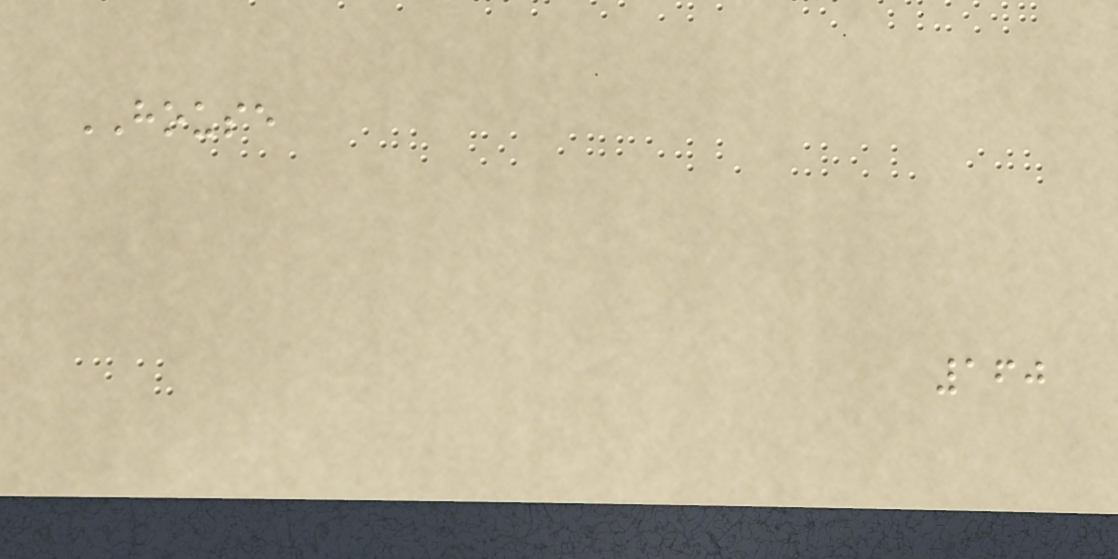HOUSE
160
